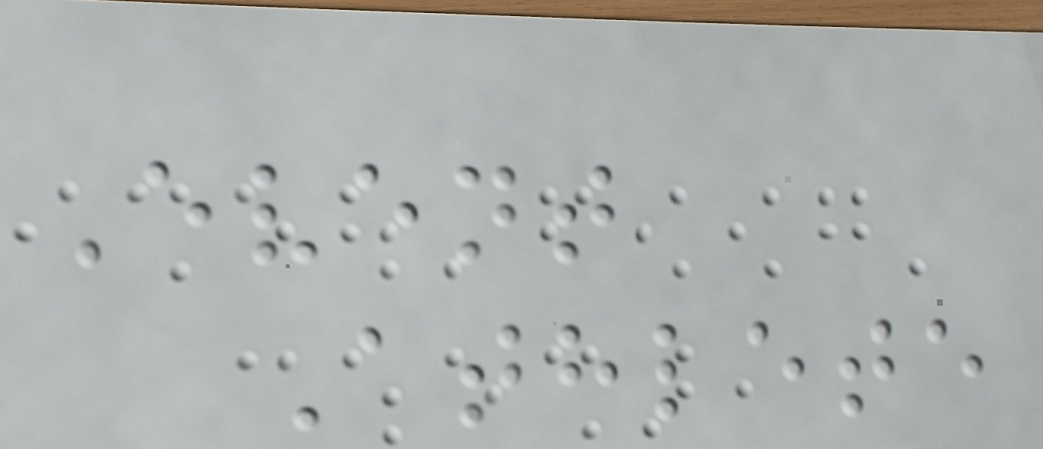Event
Athlete
